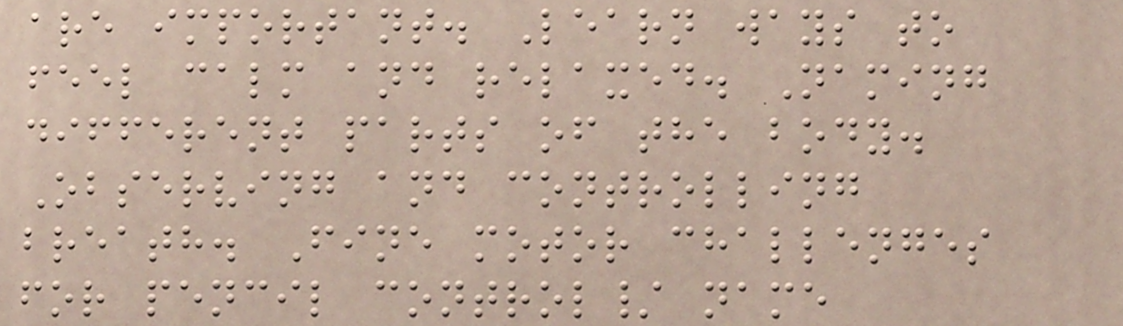are important. Learn ways to
feel calm and relaxed. Naming
different parts of the body.
Observing and controlling
breath. Fine motor challenges
for pencil control/ name
